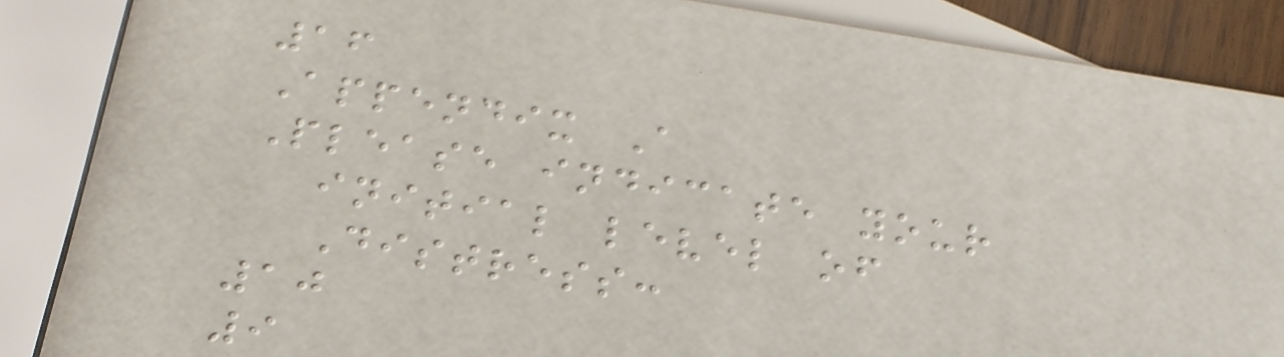16
Appendix A
Please indicate your
initial level of
Distress:
10
9
